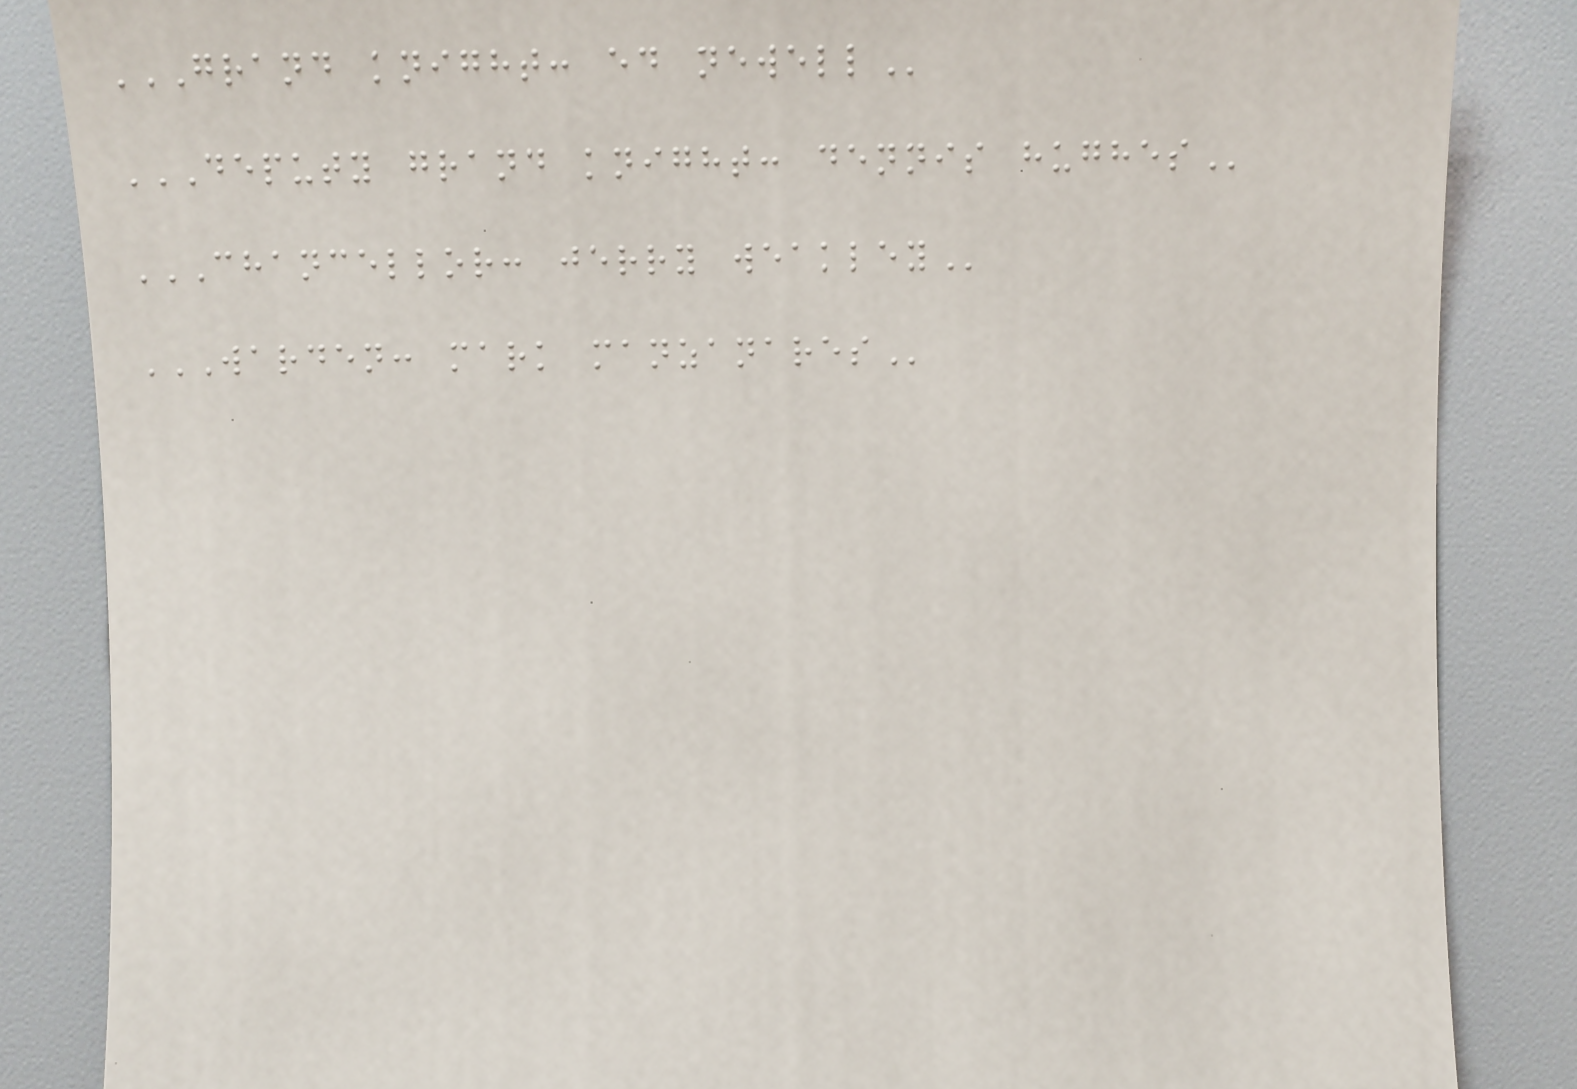GRAND KNIGHT: ED NEWELL
DEPUTY GRAND KNIGHT: DENNIS HUGHES
CHANCELLOR: JERRY WEAKLEY
WARDEN: MARK MANZANARES
